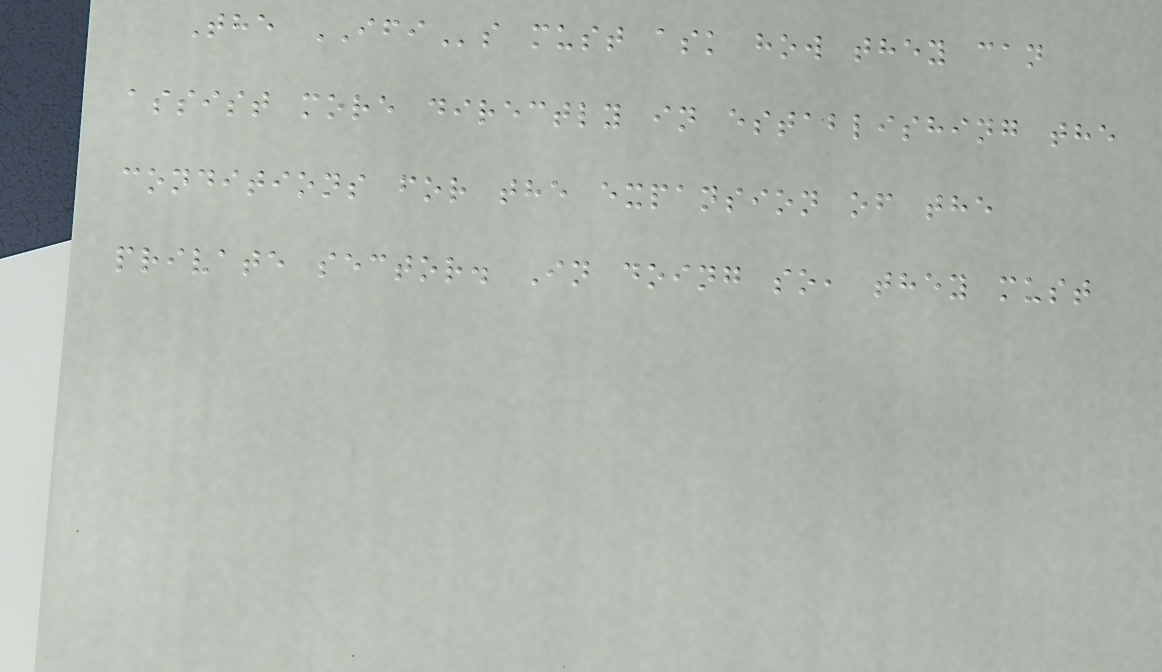The IFIs must ask how they can
assist more directly in establishing the
conditions for the expansion of the
private sector. In doing so, they must
